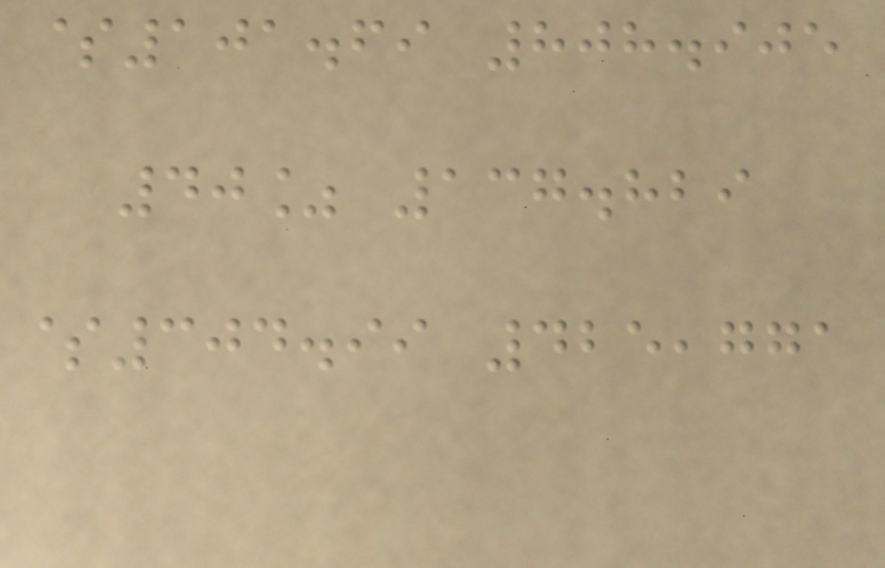$101.69 808.905
40% 137.829
$304.99 425,771
